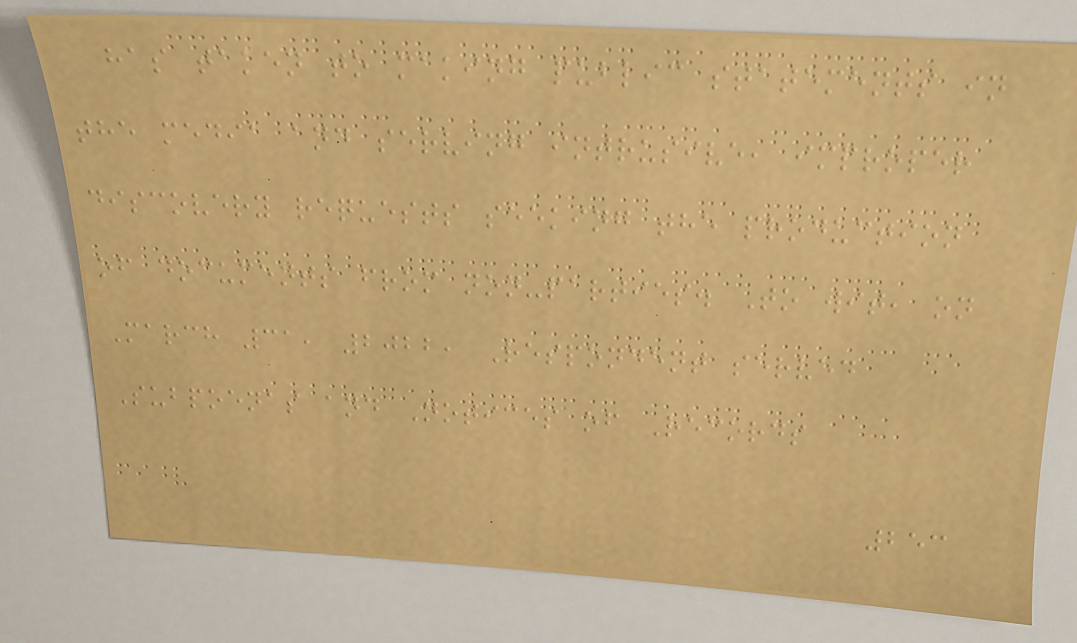has taken to making public statements in
the media and serving intrusive, improper
discovery requests seeking the production
of documents from non-parties. To wit, on
March 31, 2022, Respondent served
Subpoenas and Notices of Records
253
